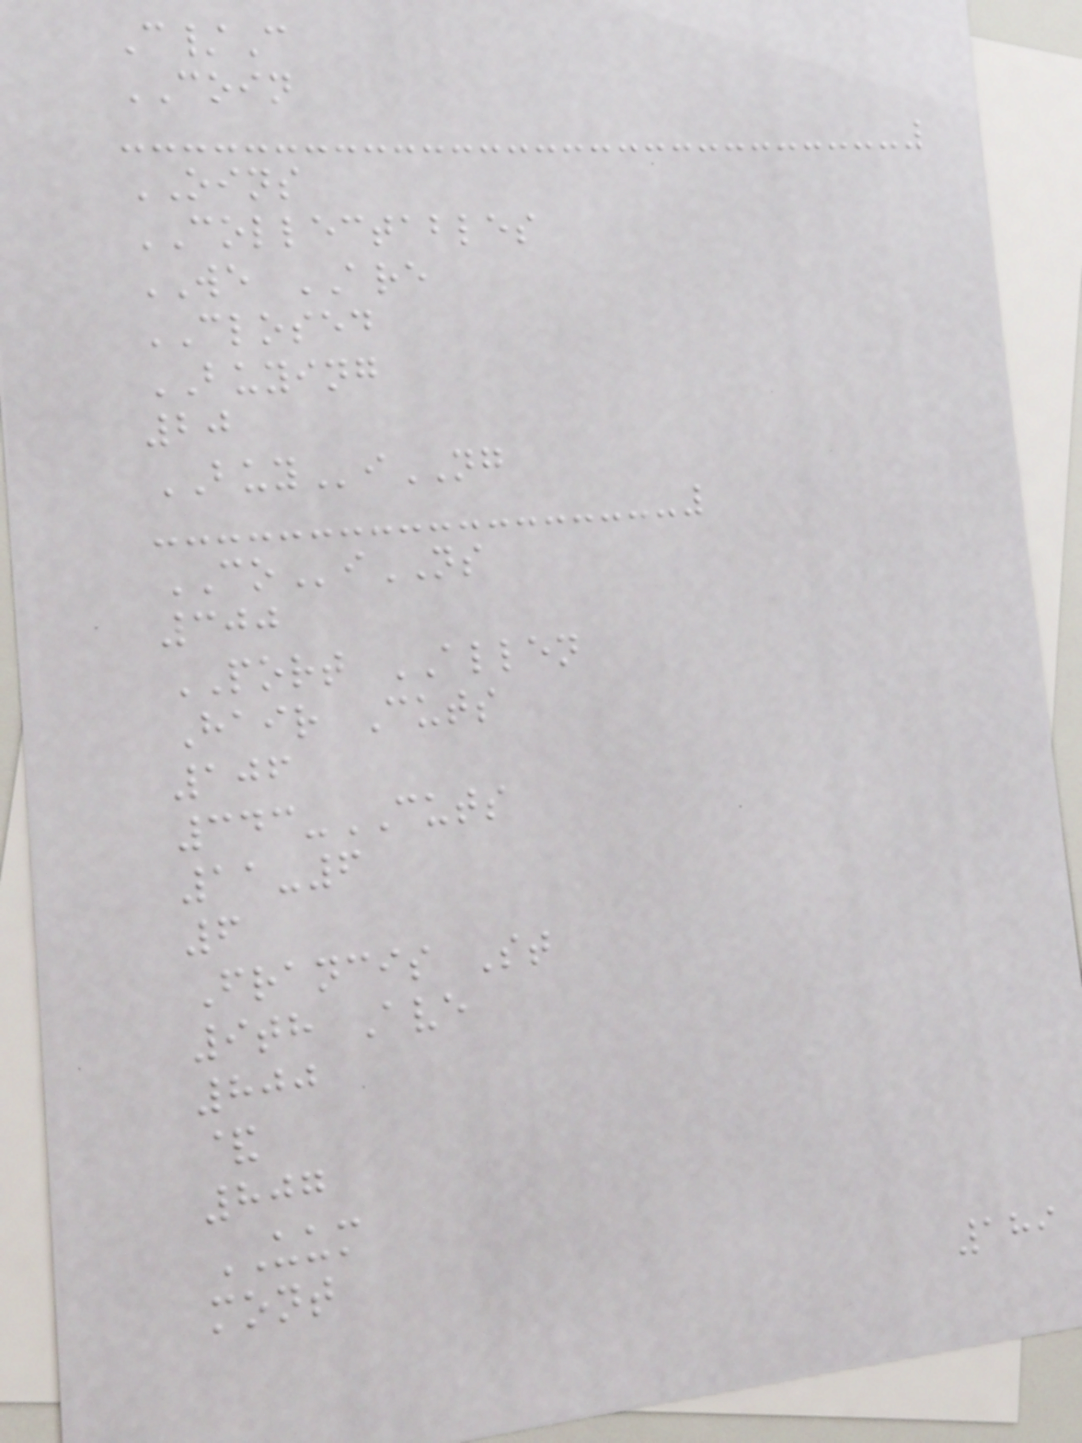C/C
COIN
OINS
COLLECTABLES
WE ARE
CLOSED
BUYING
20
BUYiNG
COiNS
300
PORT ALLEN
Hair Cuts
106
343-CUTS
11-6
6
Francis St
9th Ave
800
&
807
UUM
mont
189
